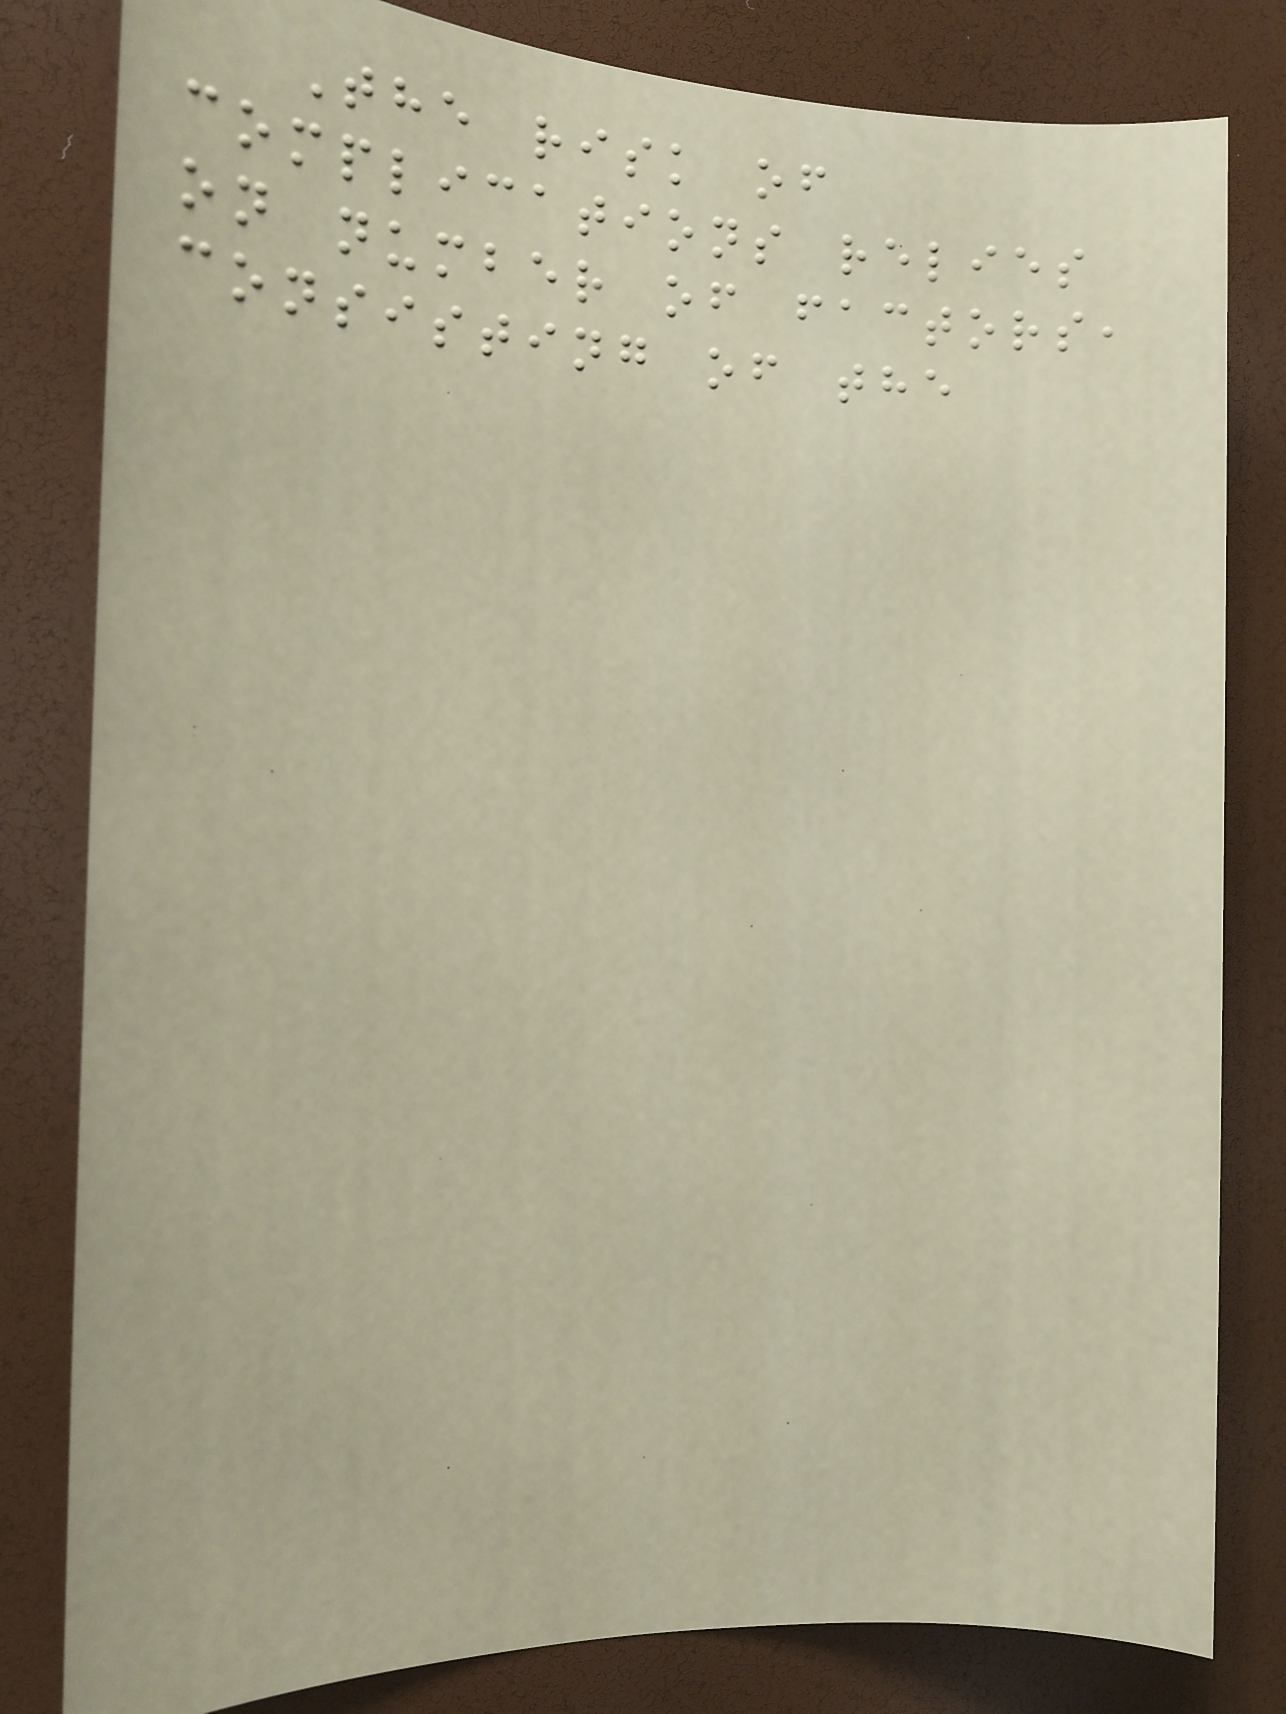The risk of
complications relies
on number of factors,
consisting of the
